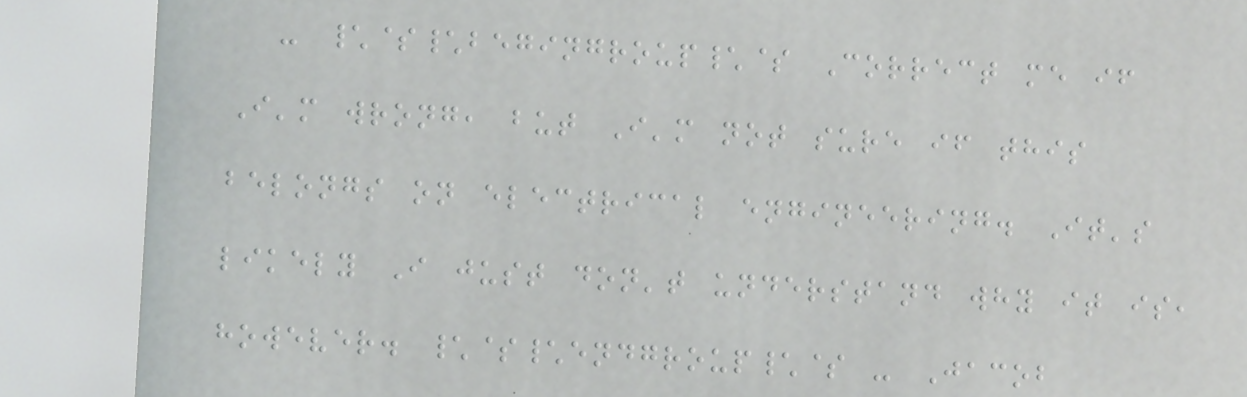- \$\begingroup\$ Correct me if
I'm wrong, but I'm not sure if this
belongs on electrical engineering. It's
likely I just don't understand why it is,
however. \$\endgroup\$ - Jacob
